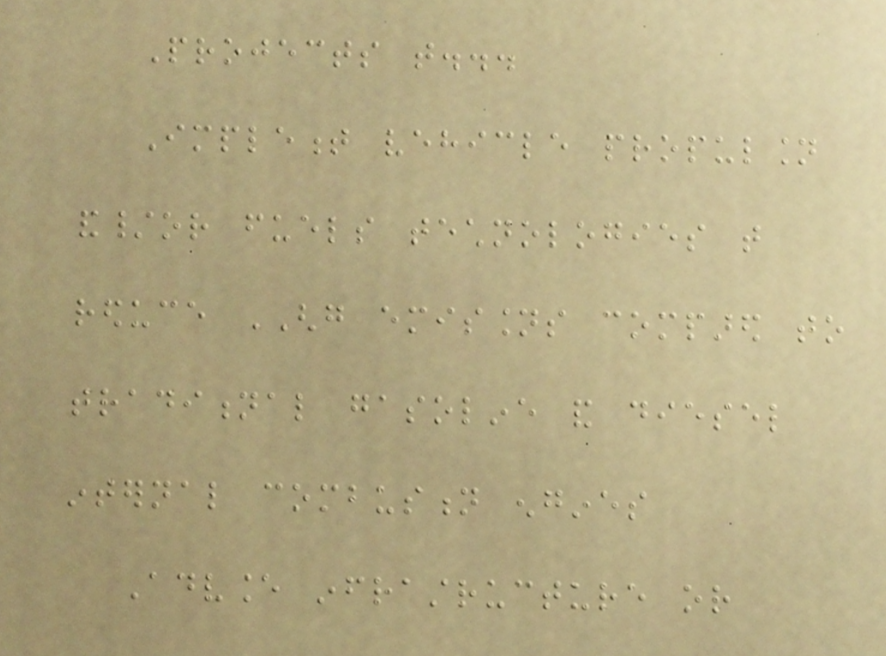Projects that...
Implement vehicle propulsion
and/or fuels technologies that
reduce GHG emissions compared to
traditional gasoline and diesel
internal combustion engines
Advance infrastructure or
